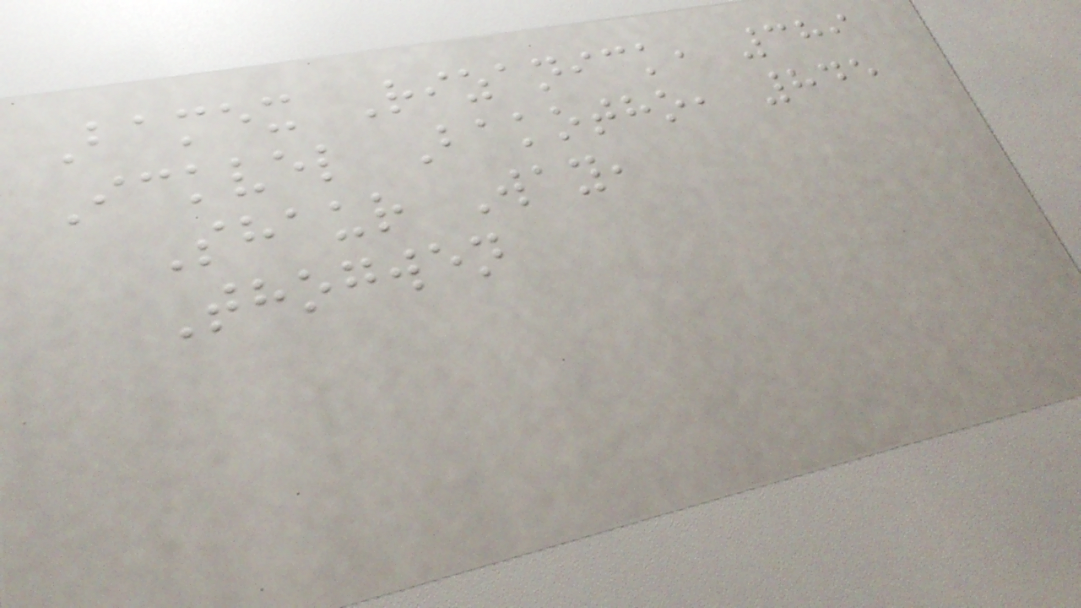Bamex Rizanick, 389
Ickvel Bakotho, 845
Shaur Way,
Thogwen
